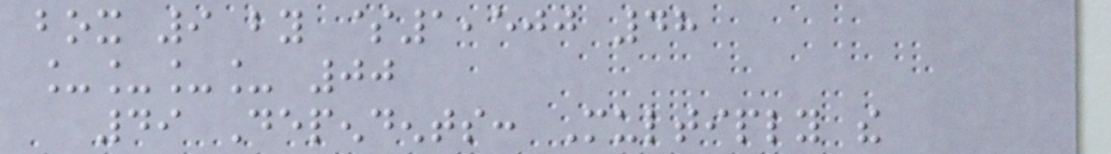box 9 by $1,500 48
____ 00
49 Dependents: Multiply the
